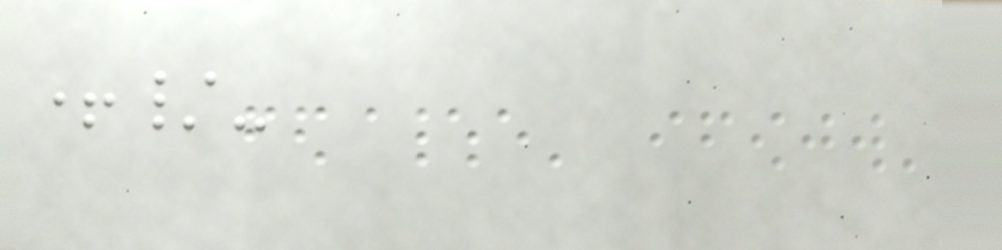+/-
